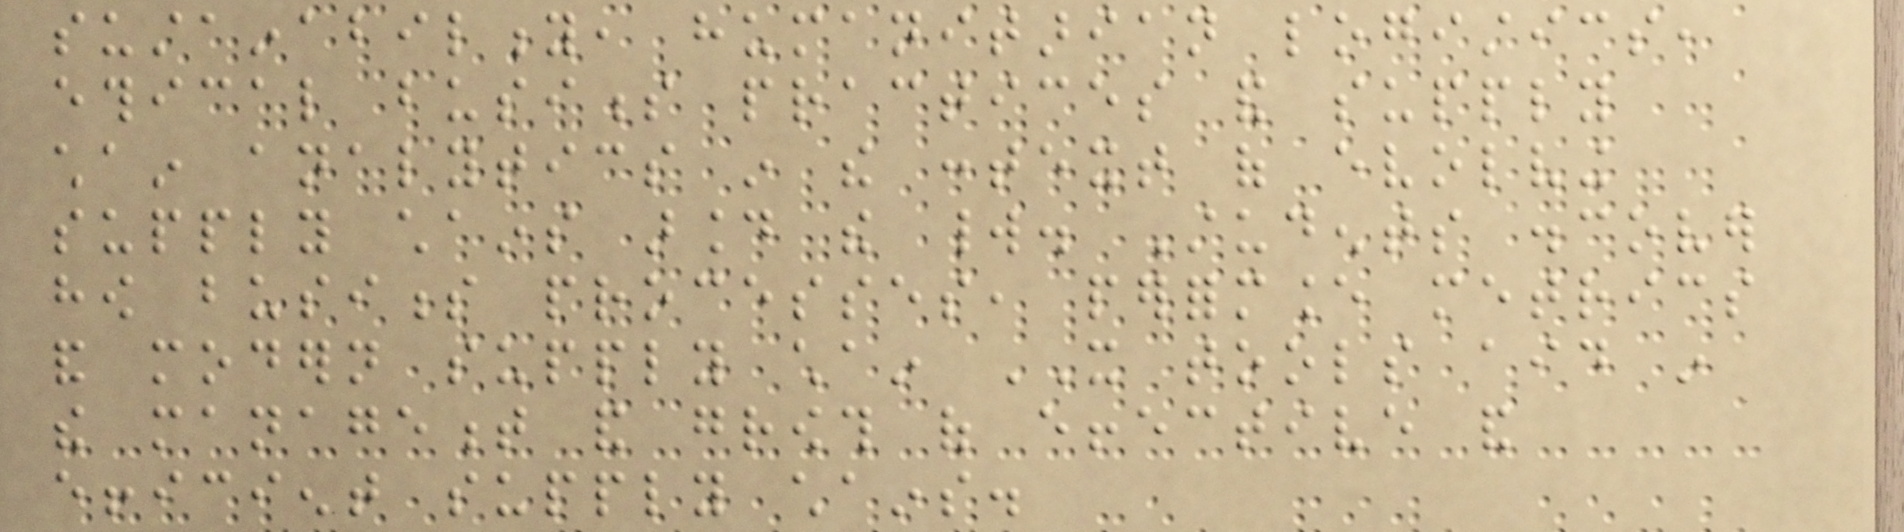sustainability, humanitarian logistics,
ethical business practices and supply
chain analytics in the context of evolving
supply chains around the world. Students discover
how business processes, performance metrics
and modern supply chain IT tools aid in
the management and growth of effective and
efficient supply chains.
